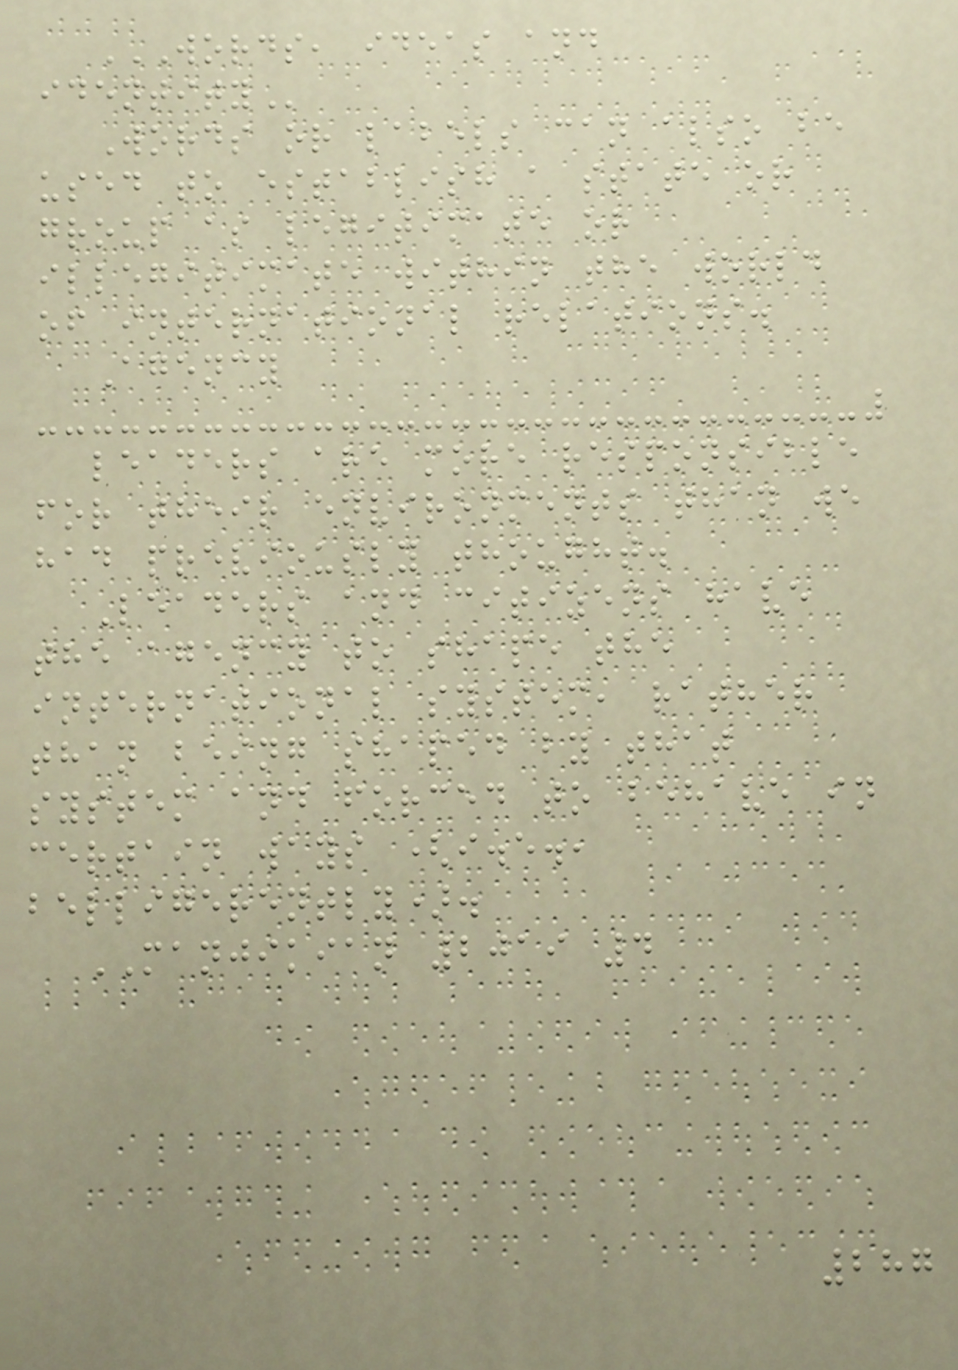WORDS, IDEAS AND
IDENTITY
Words or labels can also be
used to establish a state or
group as legitimate or
illegitimate within the world
of international relations.
Agency
leaders are more responsible
for their environments than we
had previously thought.
Leaders and citizens have
the agency to shape the
international system, rather
than being shaped by that
system and forced to behave in
certain ways (i.e.,
belligerently).
MANJIKIAN 2019 4
287
